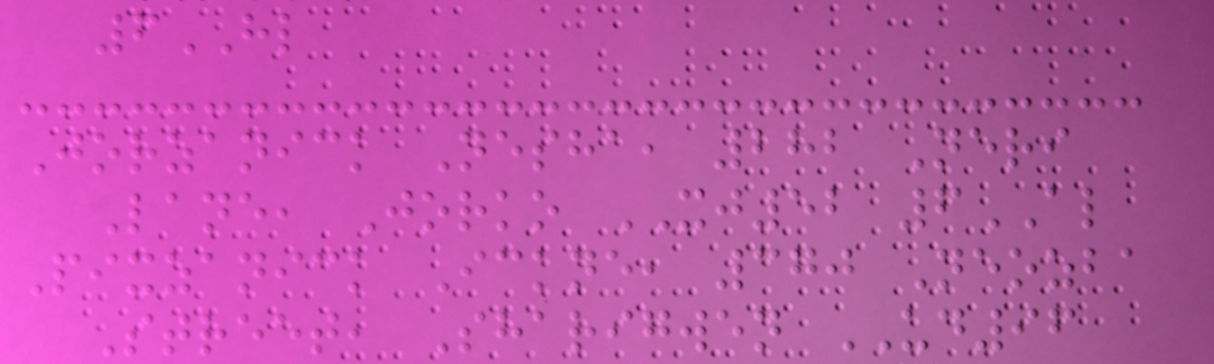6HL
Jorzanick Nesha, 282 Neri
Lane, Jorko XJ52 6AL
Pixzanick Ickne, 370 Neozba
Street, Sharigwen UD96
